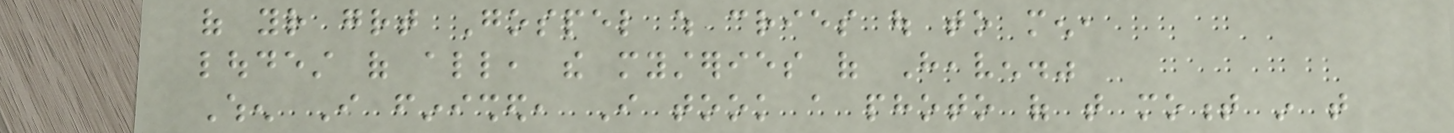of your great Gospel which cries out to men,
loudest of all, the mysteries of Heaven."
When I finished, I took a photo of that moment in that
